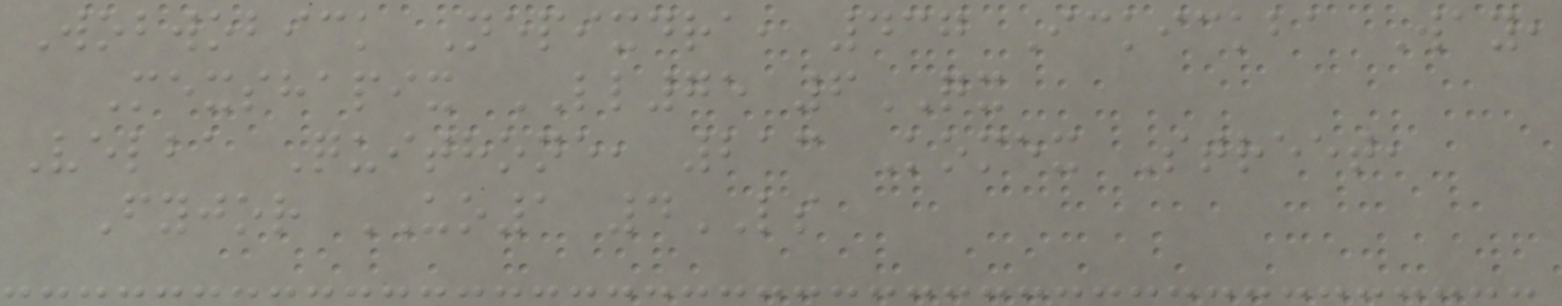Wobwobick Nepixdra, 437 Ickickba Way,
Mexshapix LL75 6QX
Velba Quithone, 213 Komex Street,
Fyjor UO1 4LS
